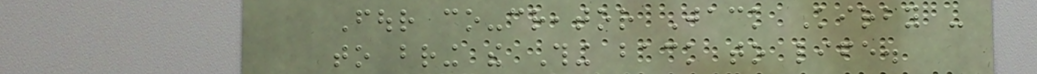Four co-creator Jack Kirby -
to bring the Thing back to life.
